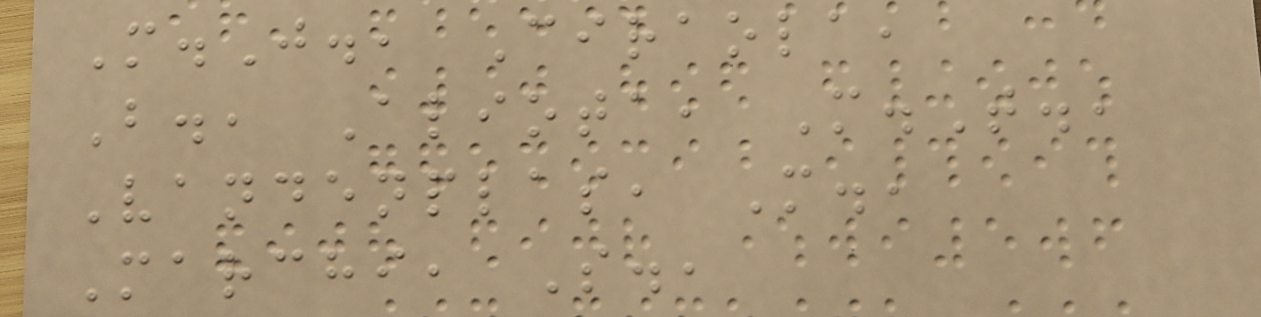M.J., Ciraola,
B., Aliota, M.T.,
Vandenplas, M.,
Marchi, S.,
